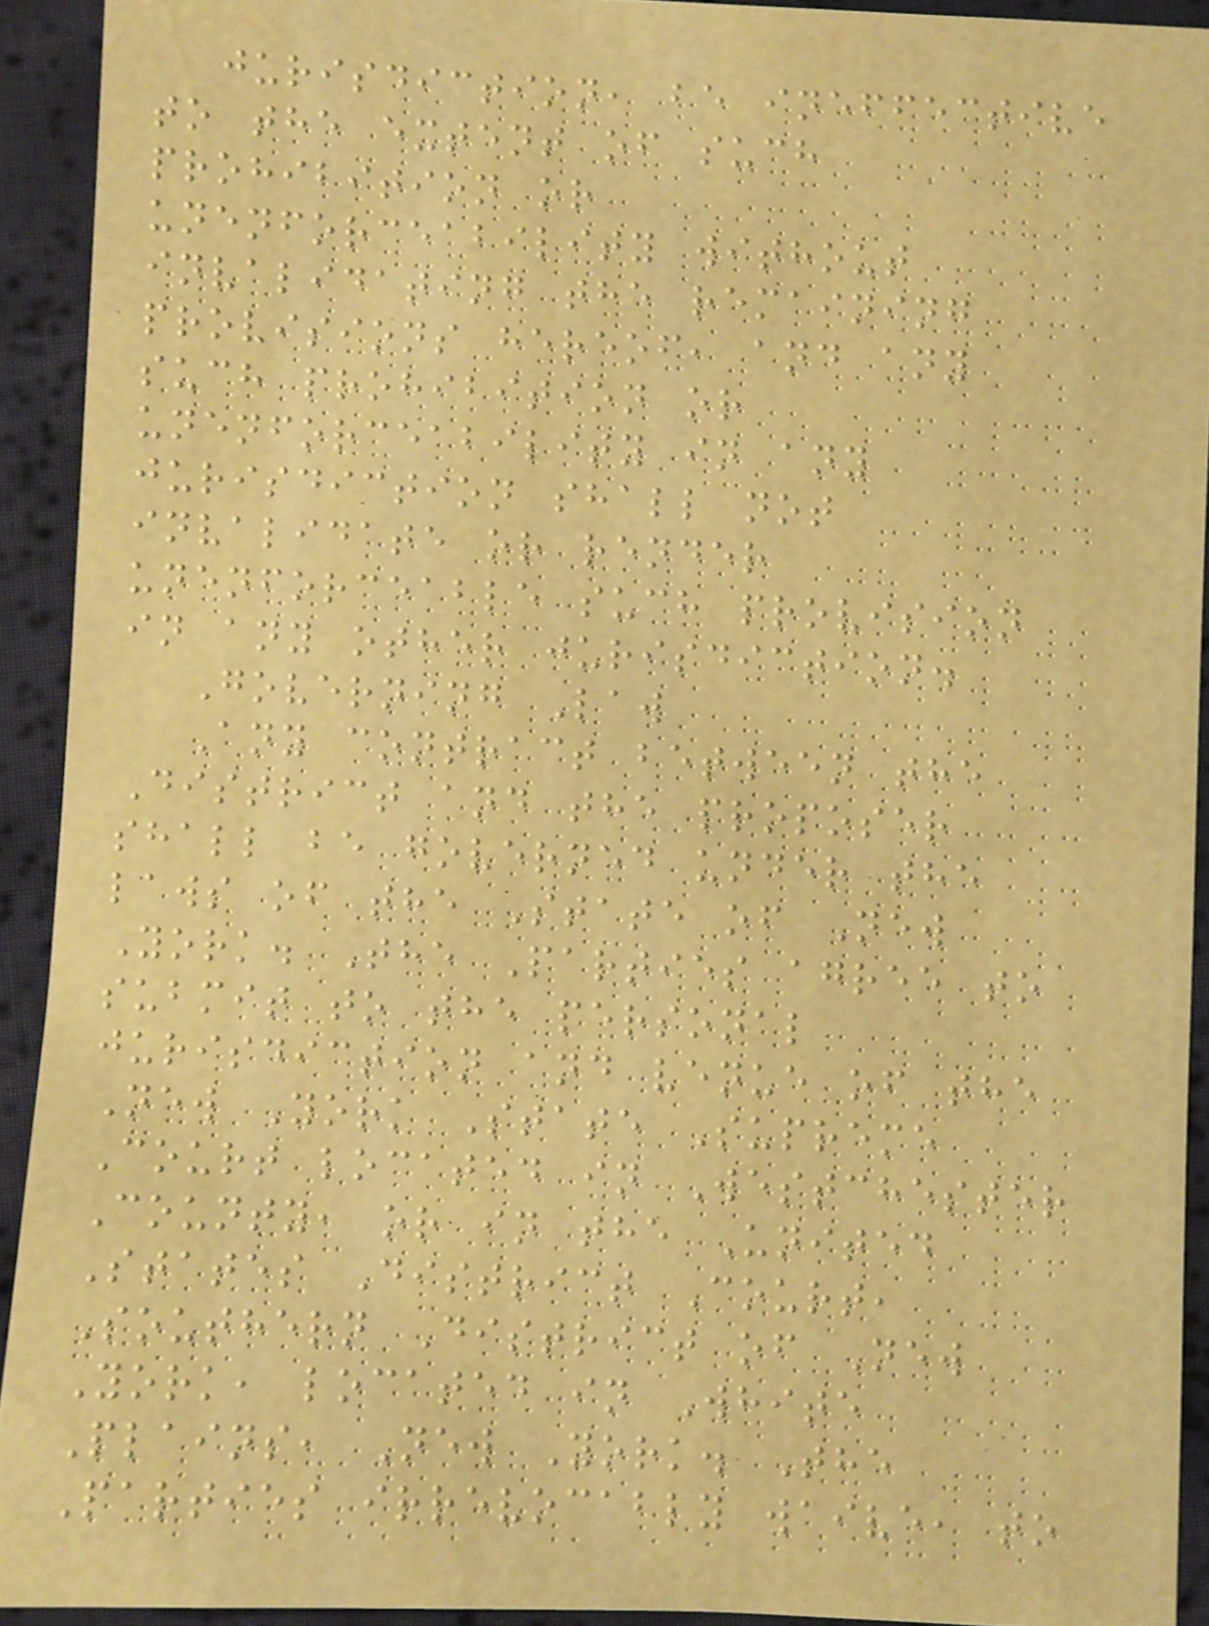jurisdiction, be ineffective
to the extent of such
prohibition or
unenforceability without
invalidating the remaining
provisions hereof, and any
such prohibition or
unenforceability in any
jurisdiction shall not
invalidate or render
unenforceable such provision
in any other jurisdiction.
Governing Law
Any contract between the
District and the proposer
shall be governed under the
laws of the State of New
York. The Parties agree to
submit to the personal
jurisdiction and venue of the
New York State Supreme
Court located in Westchester
County, or in the United
States District Court,
Southern District of New
York, located in White
Plains, New York. The
Parties irrevocably waive, to
